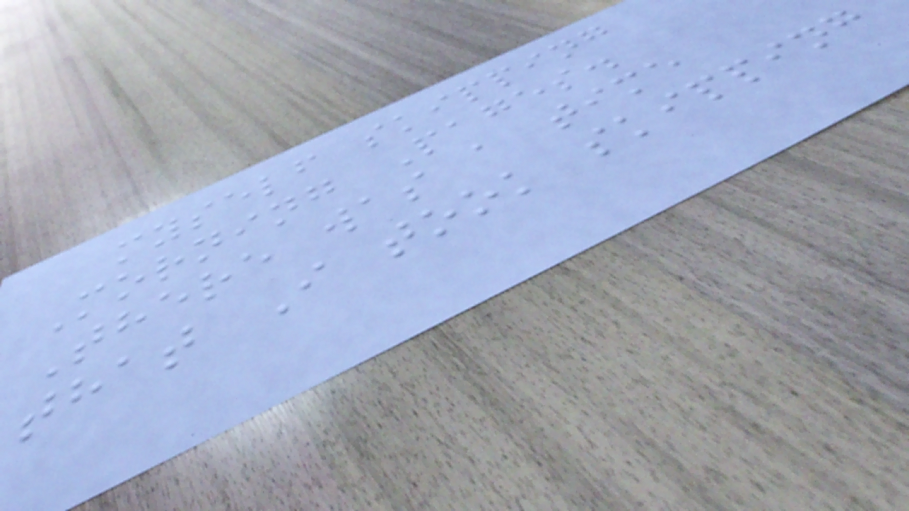myself skipping
Morning Pages.
There was a time
that I took skipping
